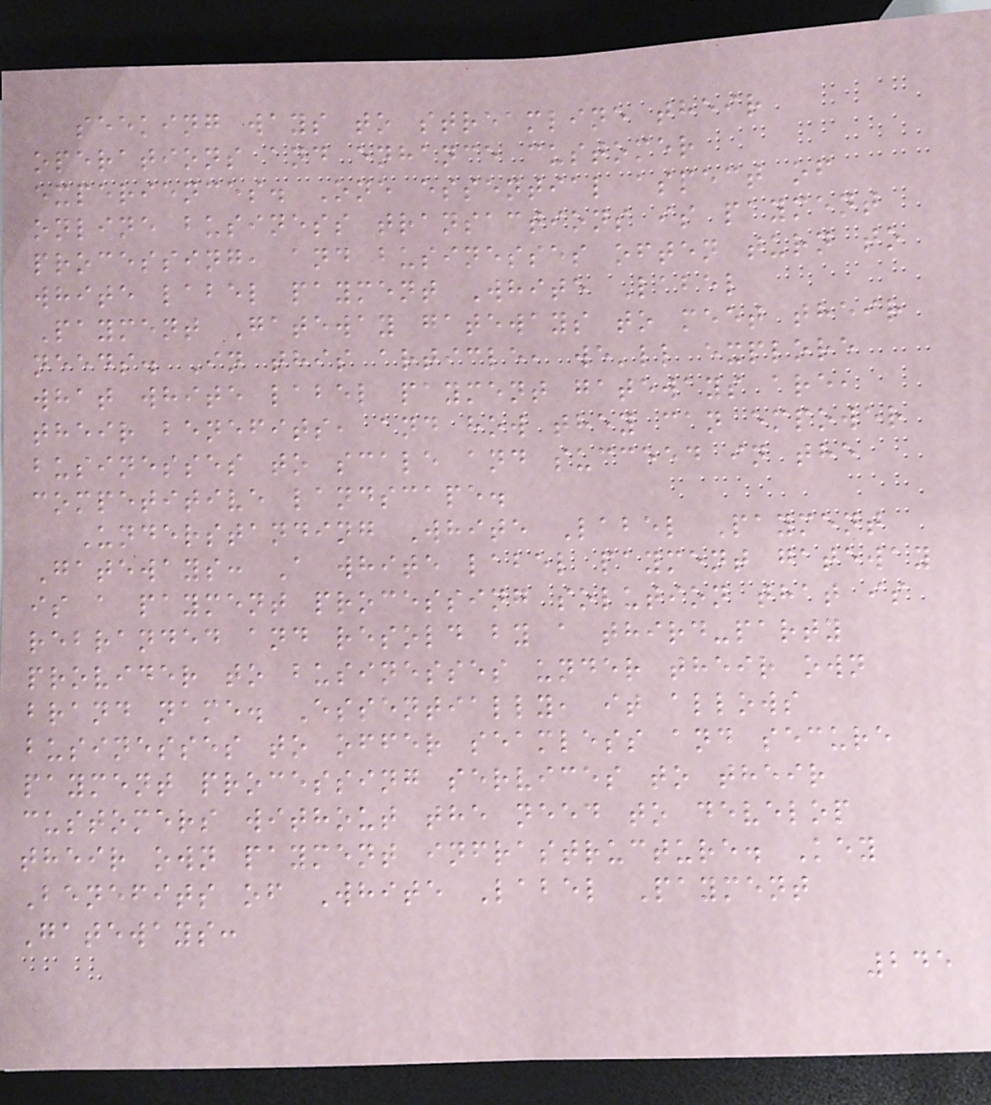seeking ways to streamline their
operations and enhance customer
experiences. One essential aspect of
online business transactions is payment
processing, and businesses often turn to
white label payment White Label
Payment Gateway gateways to meet their
needs. In this article, we'll explore
what white label payment gateways are,
their benefits, and how they can empower
businesses to scale and succeed in the
competitive landscape.
Understanding White Label Payment
Gateways: A white label payment gateway
is a payment processing solution that is
rebranded and resold by a third-party
provider to businesses under their own
brand name. Essentially, it allows
businesses to offer seamless and secure
payment processing services to their
customers without the need to develop
their own payment infrastructure. Key
Benefits of White Label Payment
Gateways:
245
